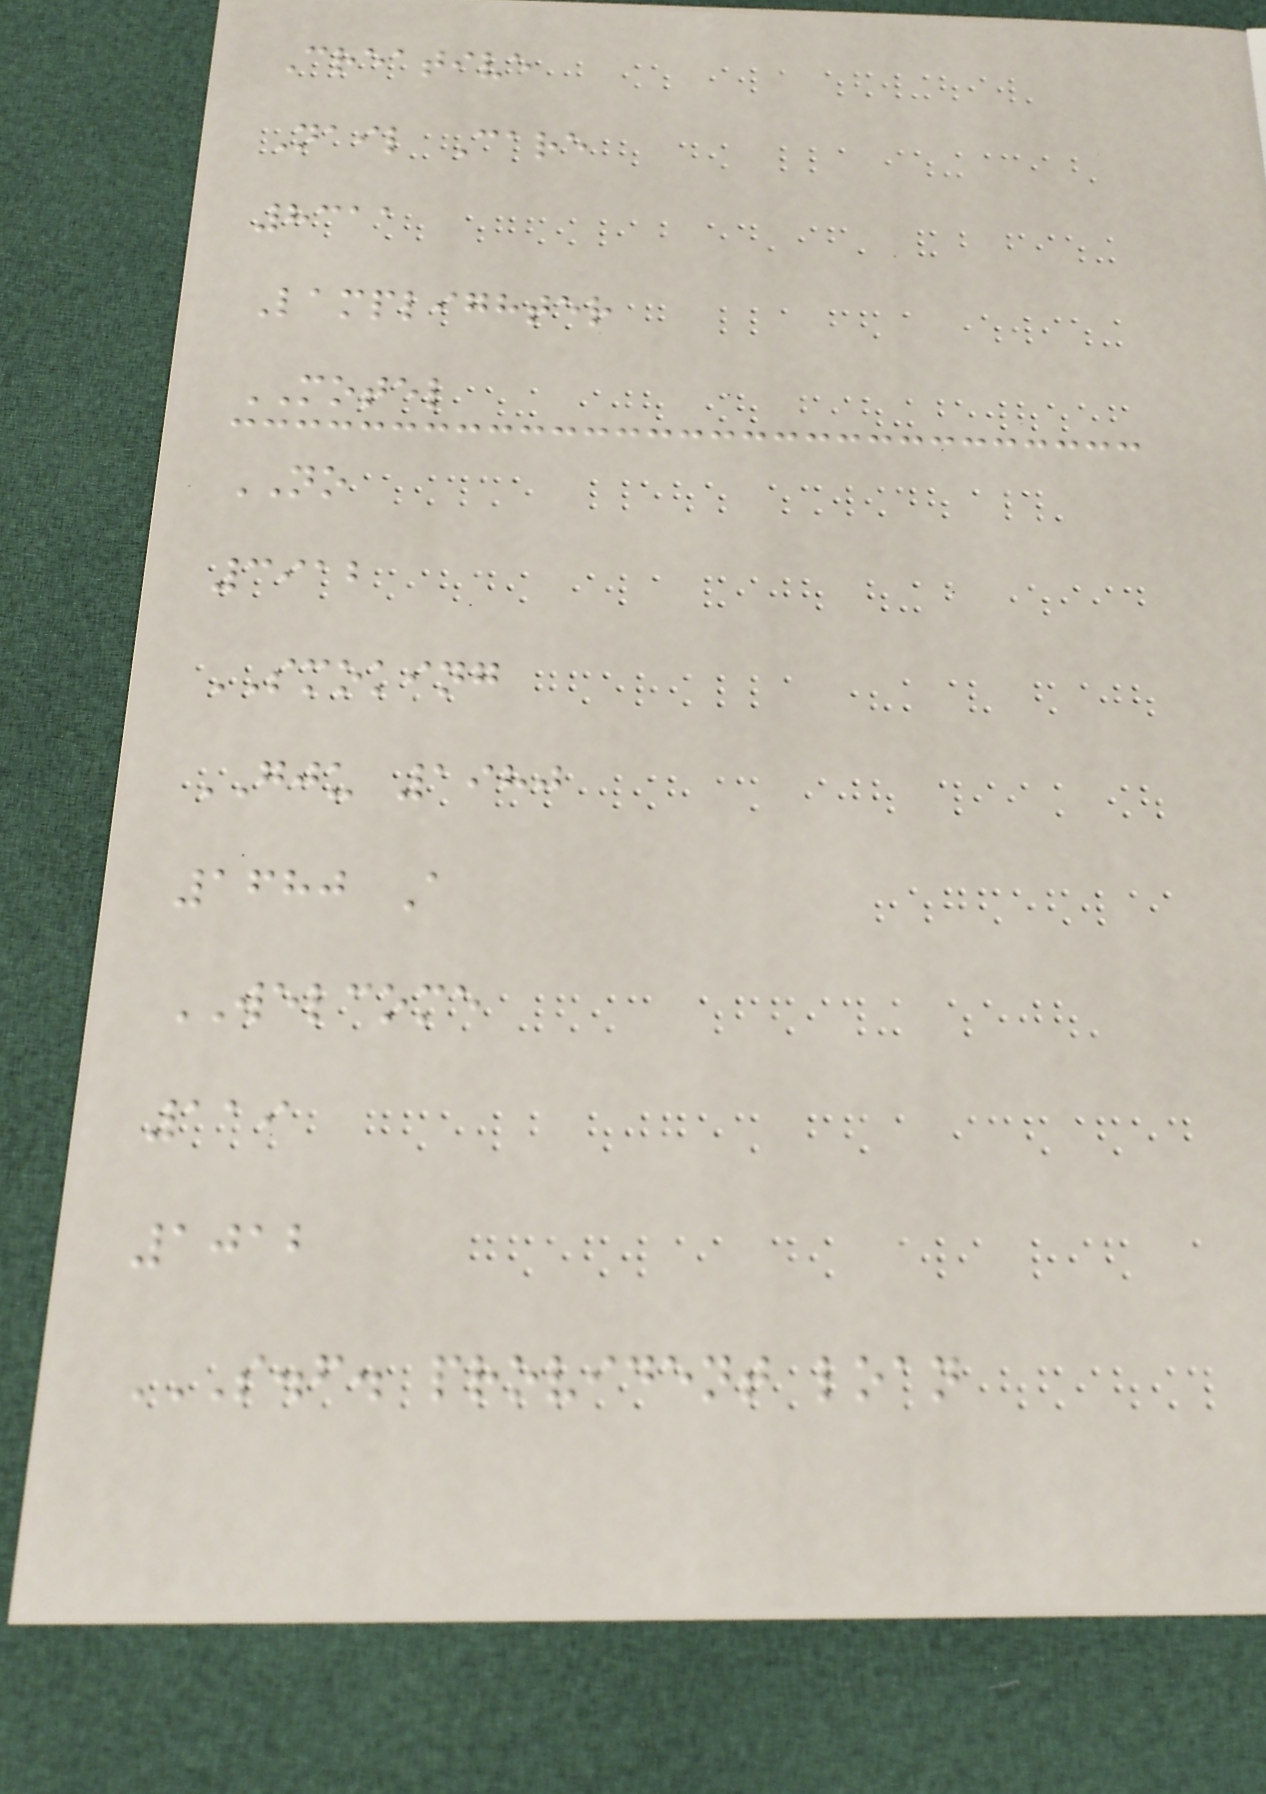Creative
Nail Care
8311
Lamplighter
MOTEL
NO
3912
SMOKING
GJU 1980
1680 A
WELCOME
119
1012
S.F. PROVIDENT LOAN
